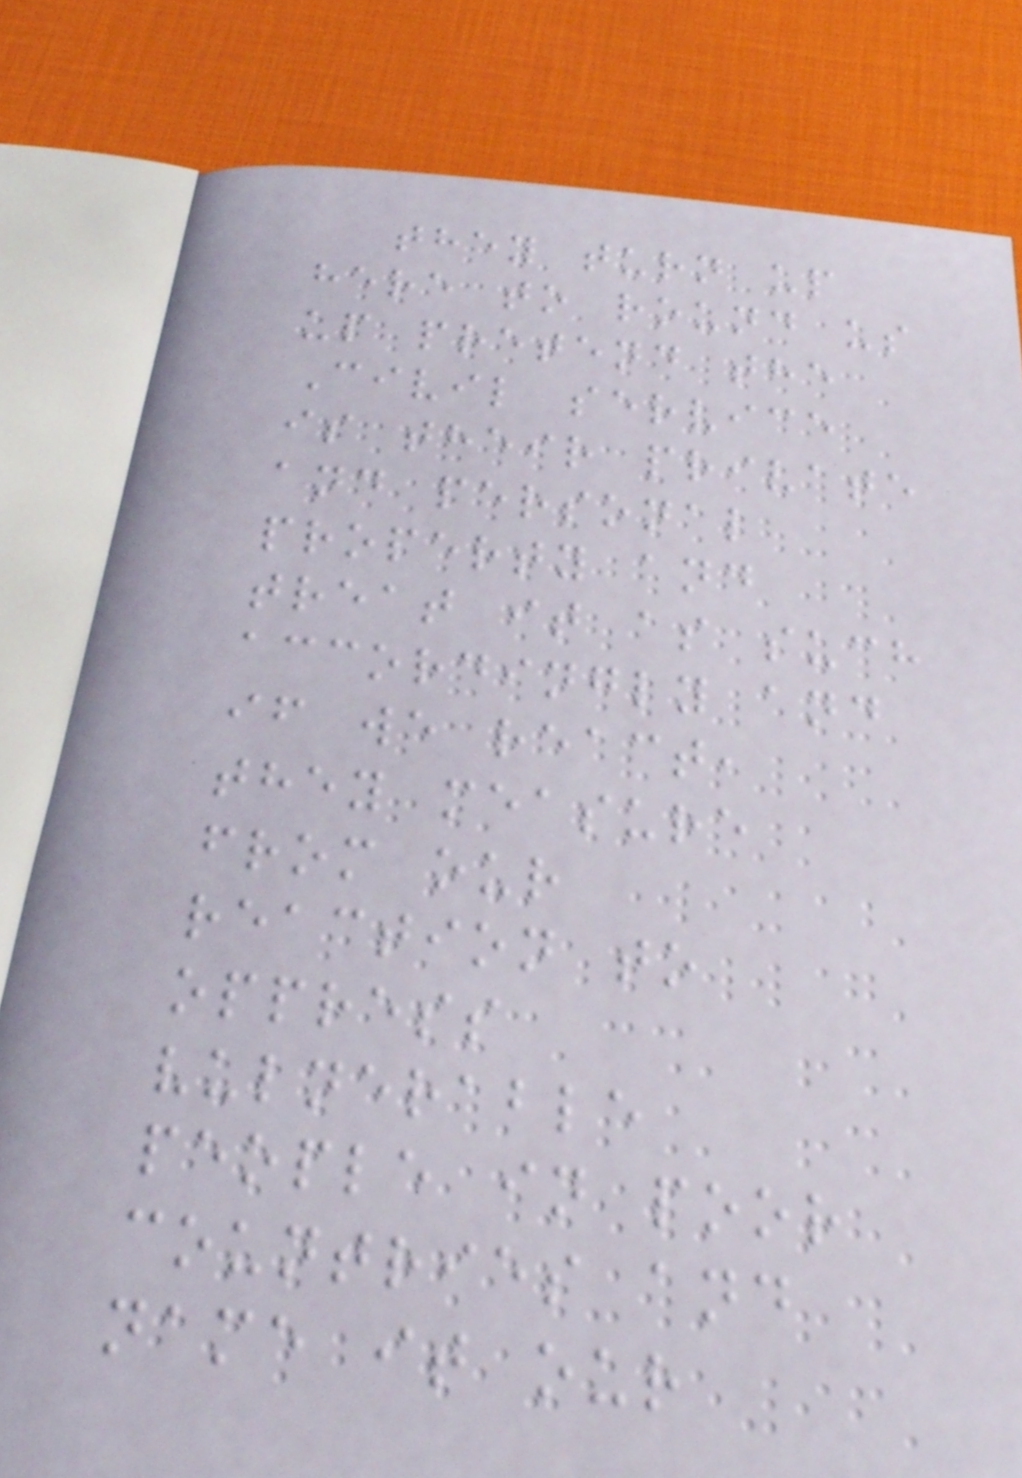they turn up
here to round us
up pretend the
Civil service
is their private
and personal
property and
treat it as such
accordingly and
if we react,
they measure
from our
reaction to
oppress
vulnerable
people in poor
countries and
name it our
